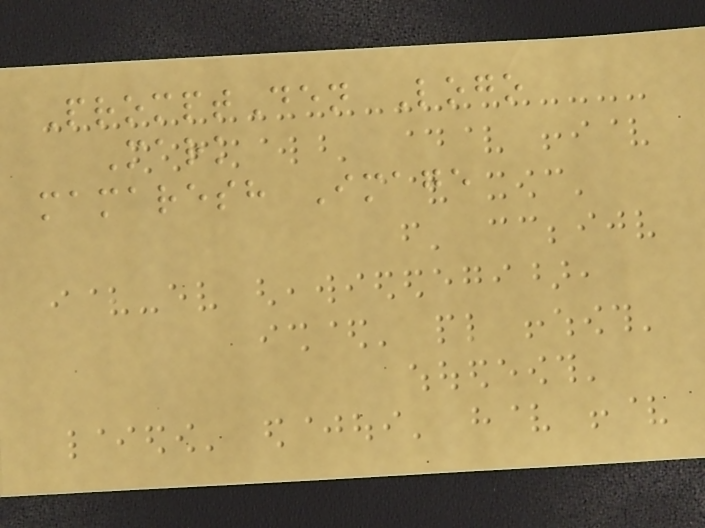PromptDen Logo
Mark
mamaresh Image
